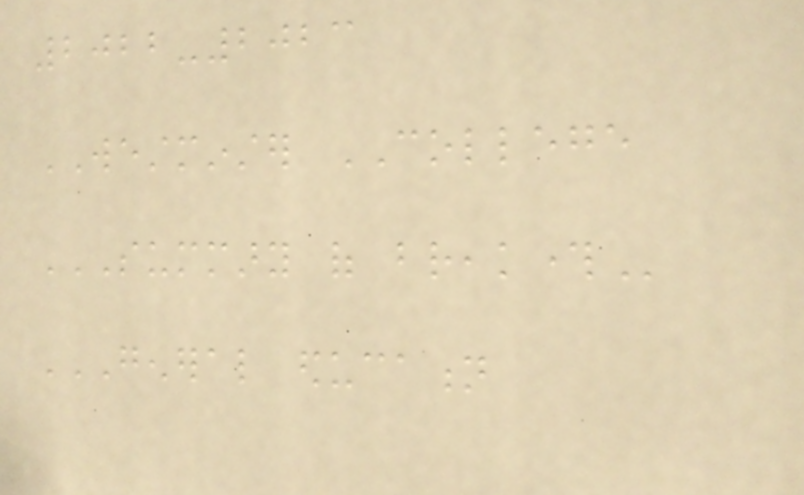2022-2023
WESTMINSTER COLLEGE
SUMMARY OF BREAKTHROUGH
GENERAL EDUCATION
